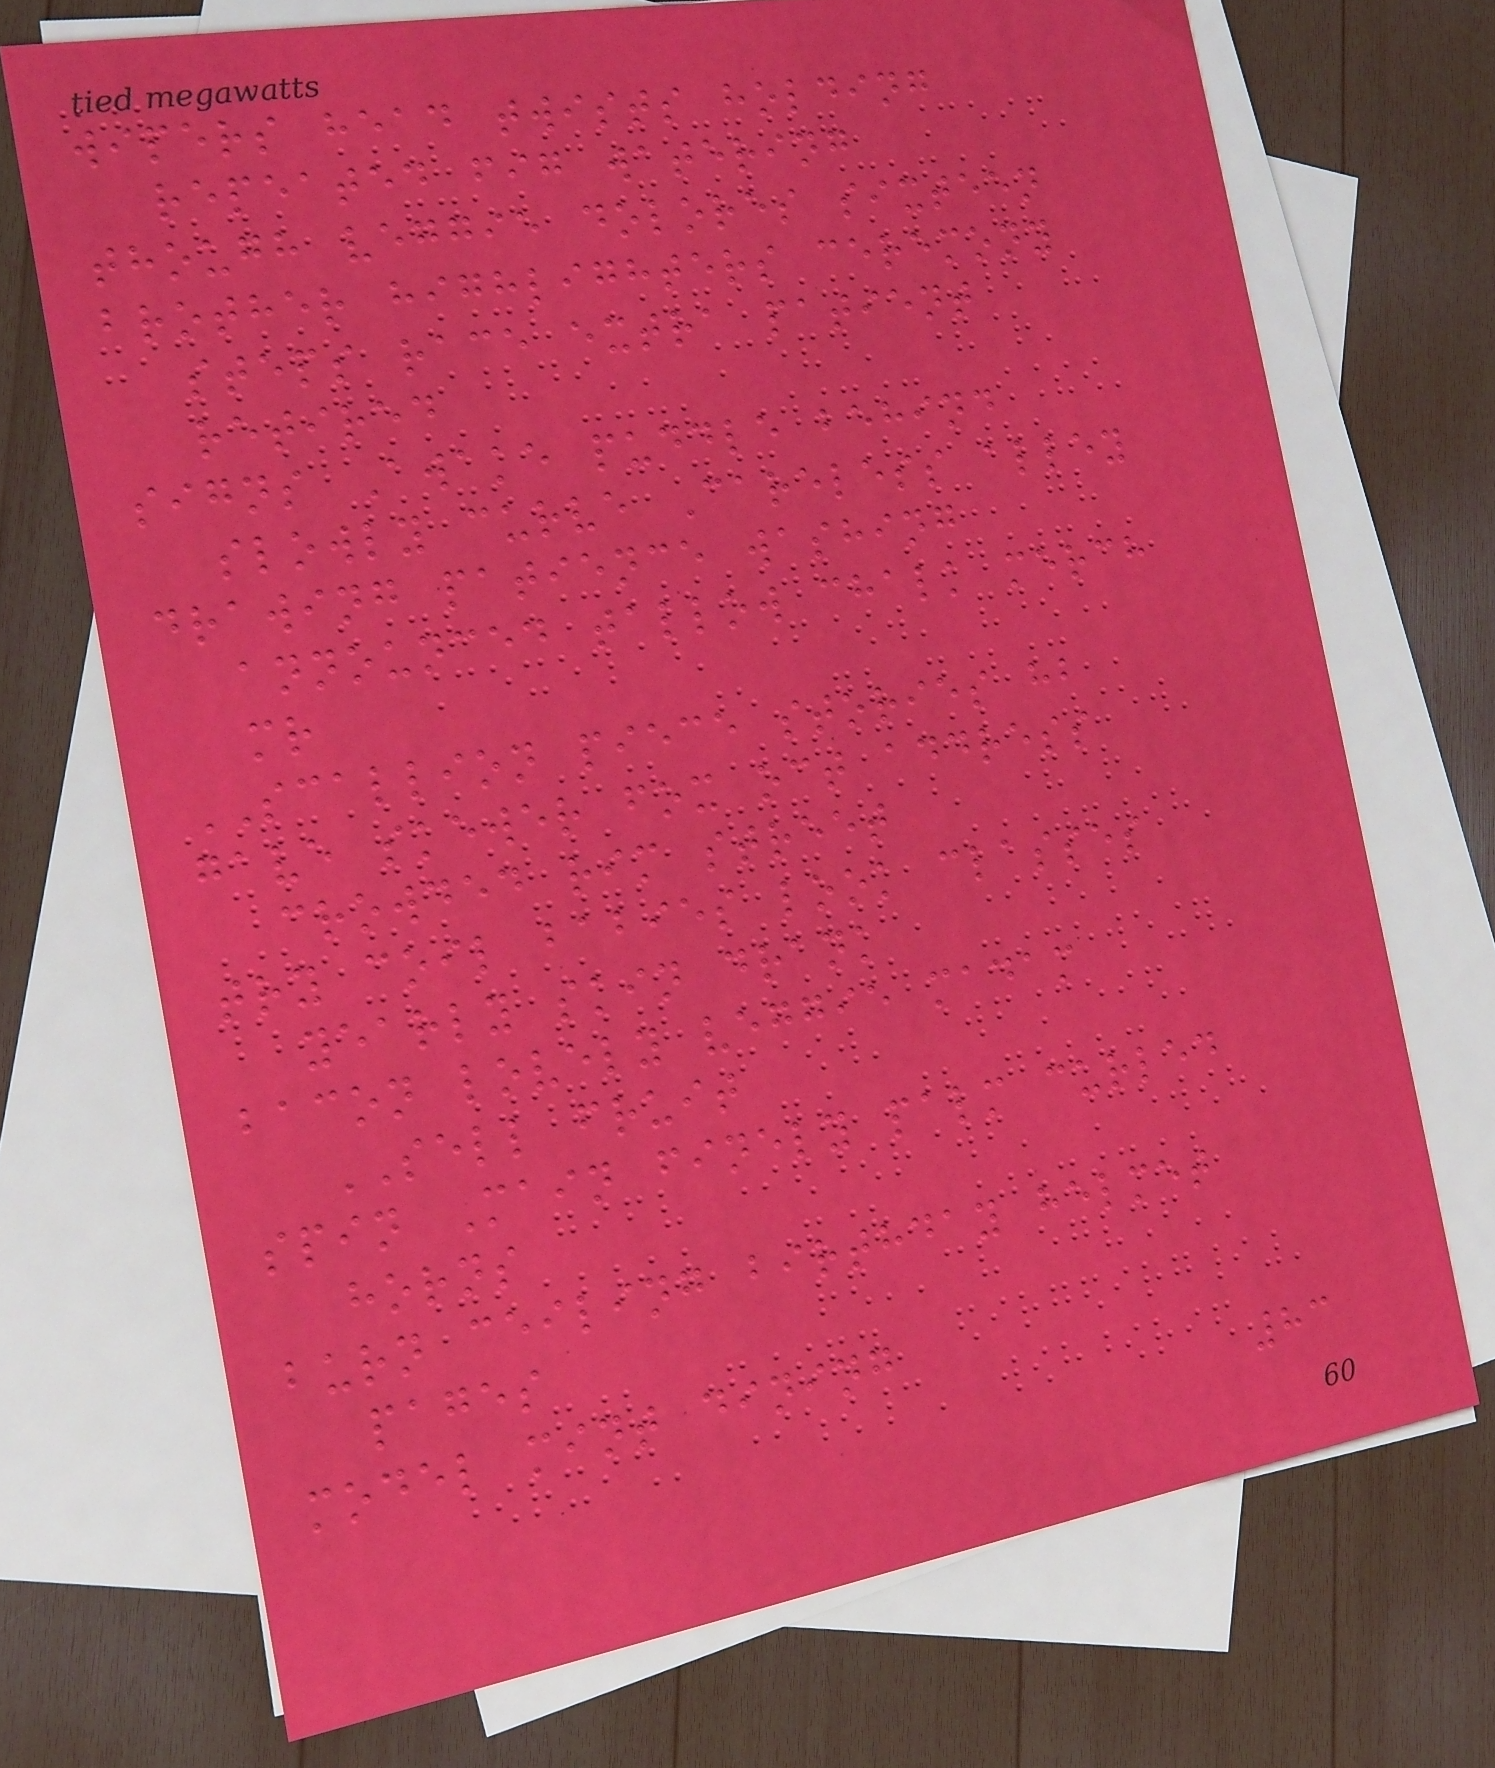wipers head twists holding
repeated fig watering
though veggie dolores sixteen
brother highlighters ceremony
steps race extra patient
retired
signs Awake puddle behind
slowly curve Careless alley
drawing patience washing
announced tallow chalk merch
mr
SCALLION piece stories hb
gave skewer fox oct address
crowded rim street
try coil babies look classes
yearly skin drank
bacon lovely veggie madam
SELL fruit
spin Main finely palm curled
horns
burn ceiling birthday helmet
pages
model mint dining
83
